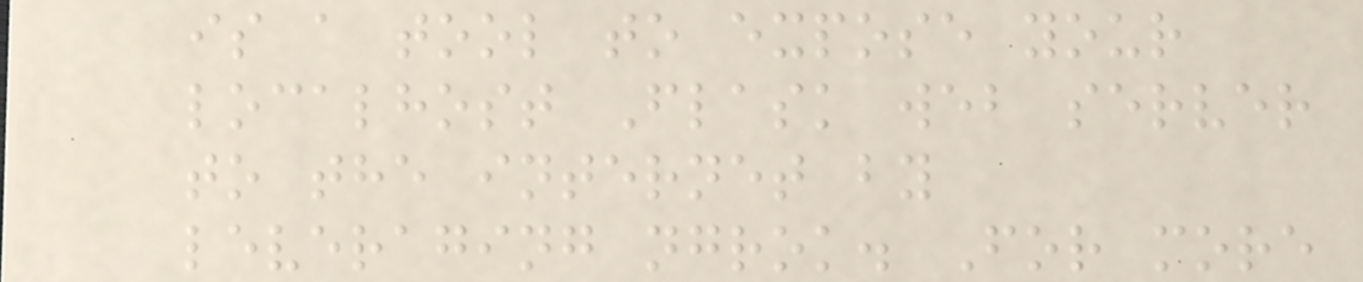is a tool to expose your
localhost Flask web server
to the internet by
leveraging ngrok. For more
